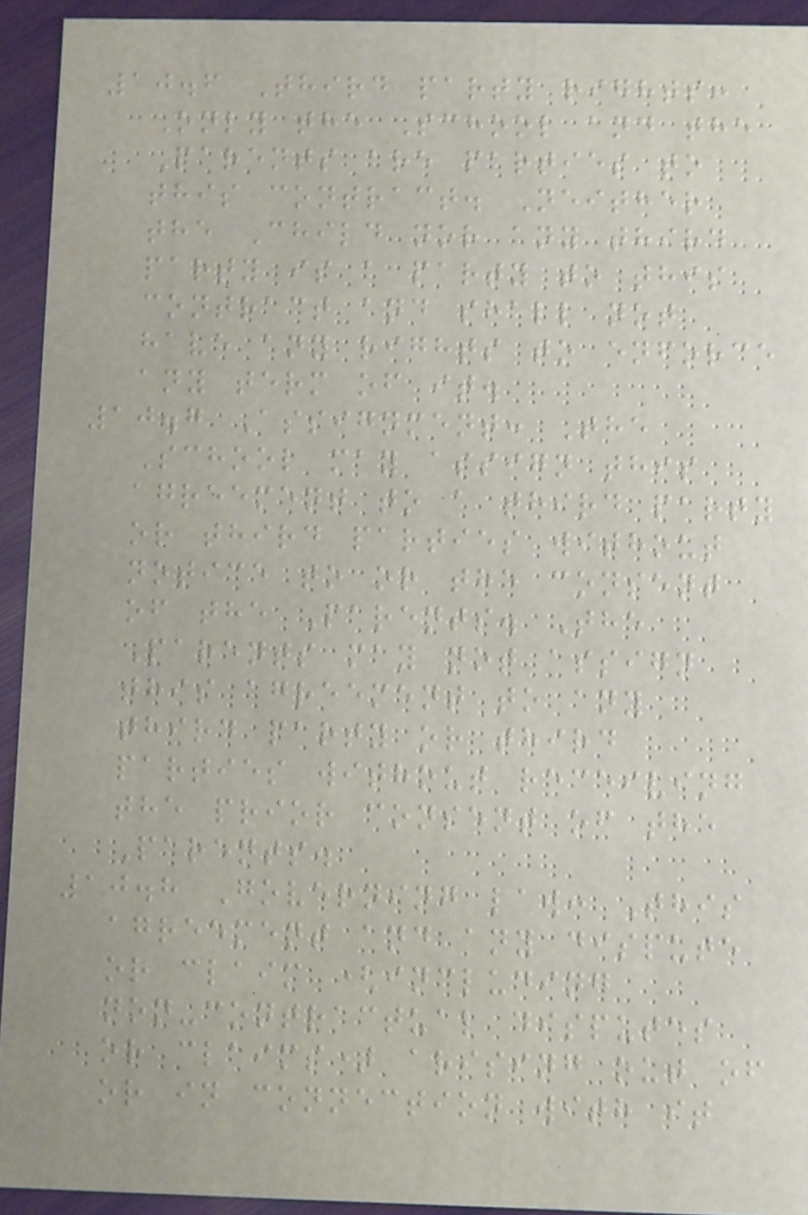10.6 Third party rights:
Only the School and the
Parents are parties to
this contract. Neither
the Child nor any third
party is a party to this
contract and shall not
have any rights to enforce
any term of it.
10.7 Assignment: The
School may assign this
agreement to a third party
or third parties without
notice to or the consent
of the Parents. The
Parents may not assign
this agreement to any
third party or third
parties without receiving
the prior consent of the
Parents.
10.8 Governing law: This
agreement and any dispute
or claim (including
non-contractual disputes
or claims) arising out of
or in connection with it
